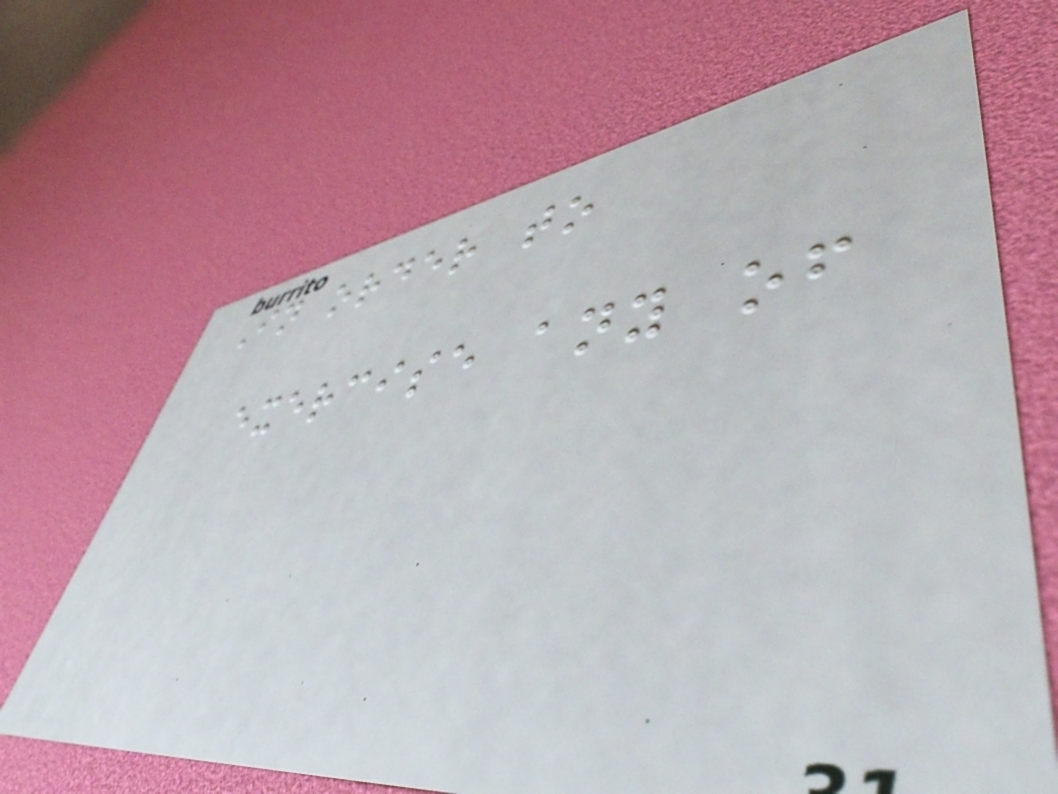In order to
exercise any of
